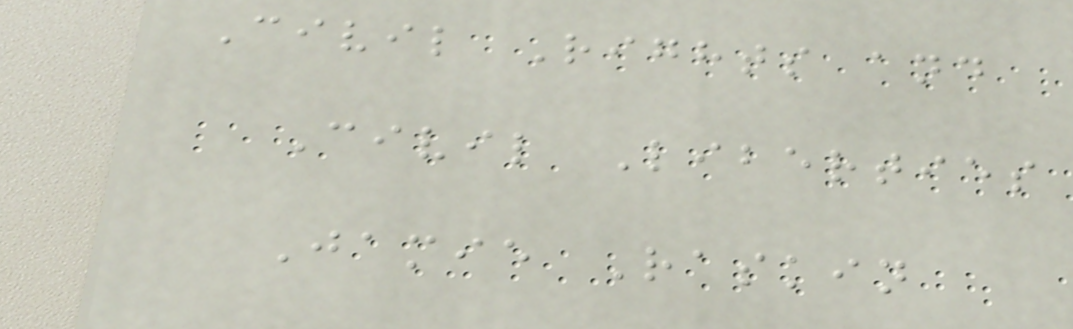Civil Rights and
Civil Liberties
Jamie Raskin
